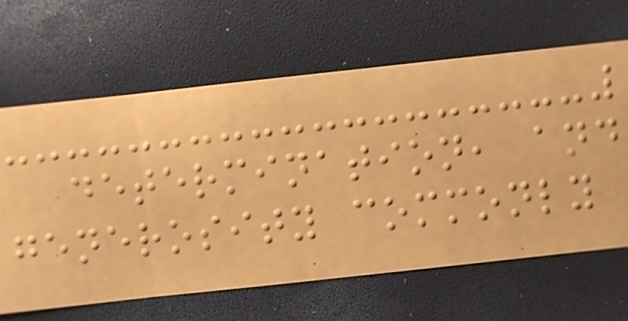determination, and
generosity commonly
